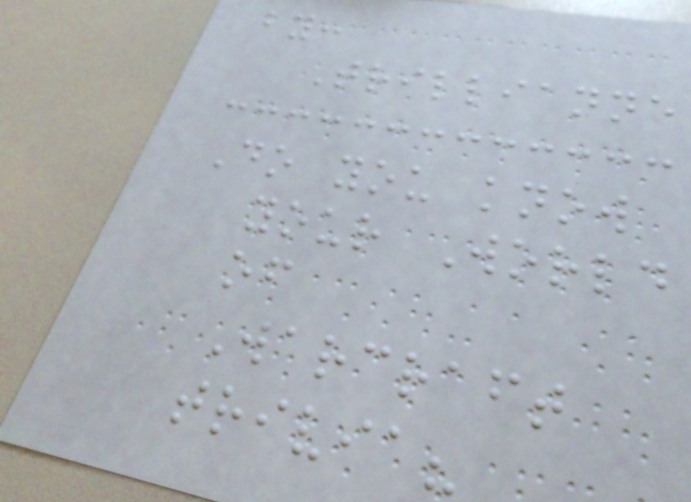by:
Trillianne
Do you know
your World
of
Warcraft
trivia?
